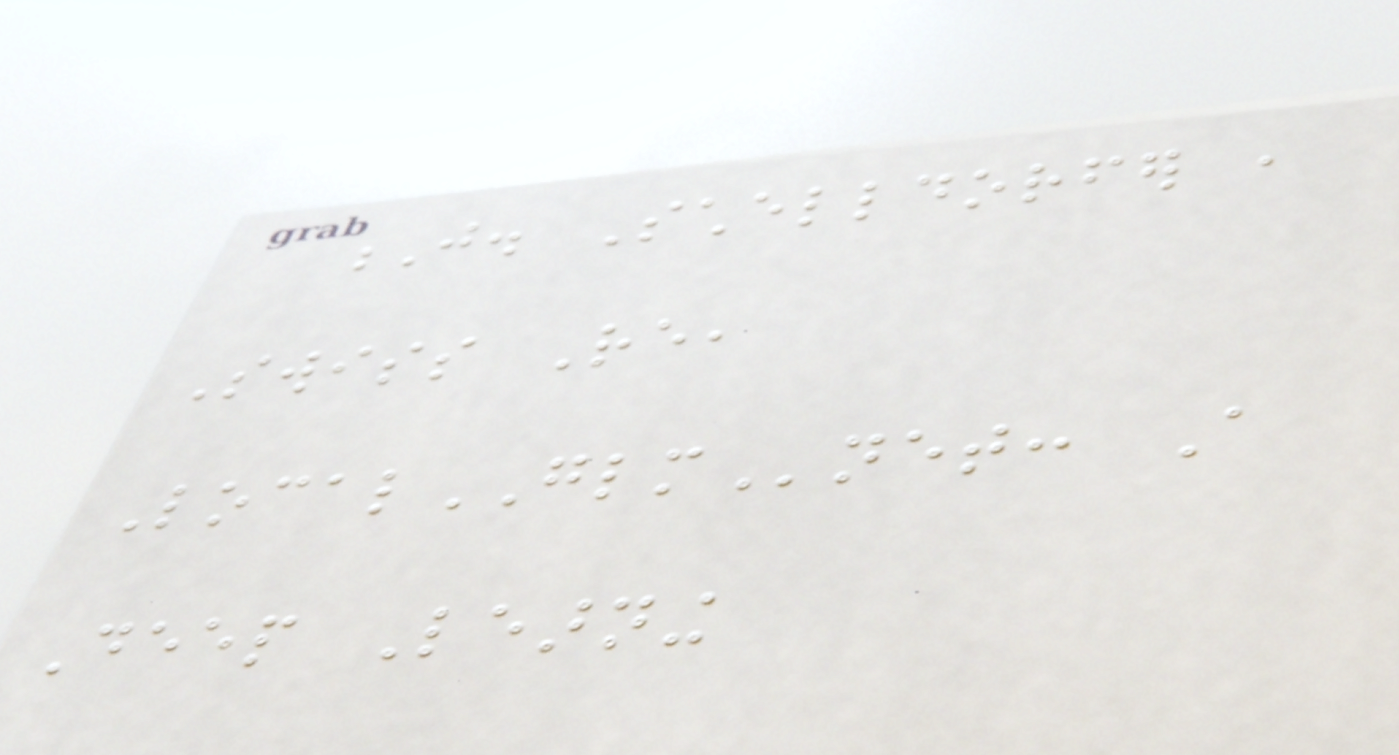J. Schelldorfer ,
Swiss Re,
LocalGLMnet: A
Deep Learning
